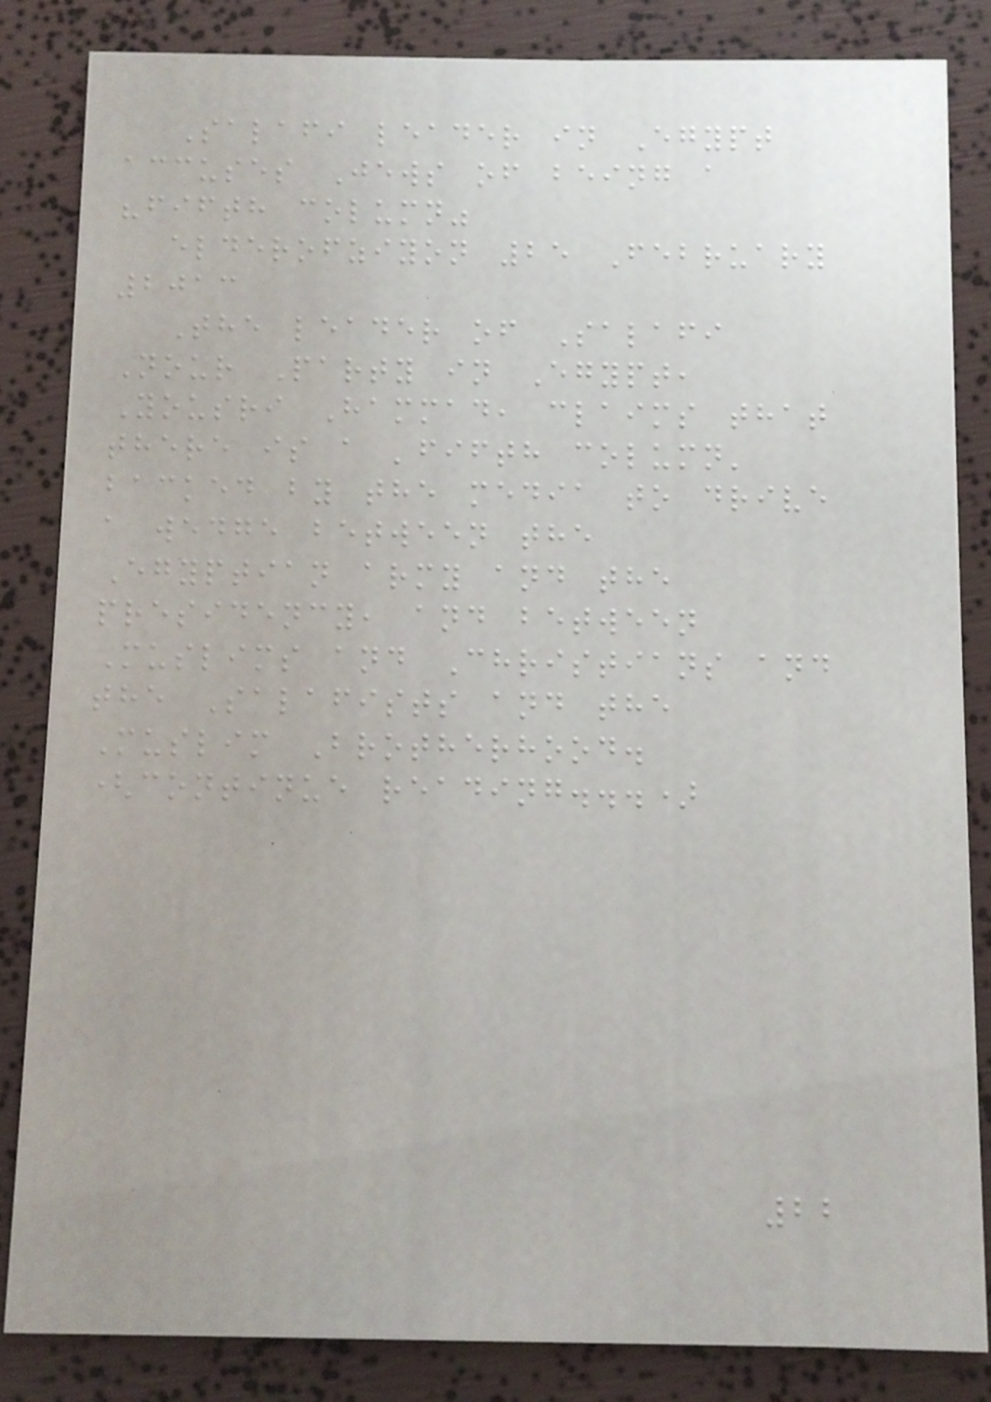Salafi leader in Egypt
accuses Jews of being a
"fifth column"
elderofziyon 25 February
2013
The leader of Salafi
Nour Party in Egypt,
Yousri Hammad, claims that
there is a 'fifth column'
backed by the media to drive
a wedge between the
Egyptian army and the
presidency, and between
Muslims and Christians and
the Salafists and the
Muslim Brotherhood.
(continue reading...)
22
